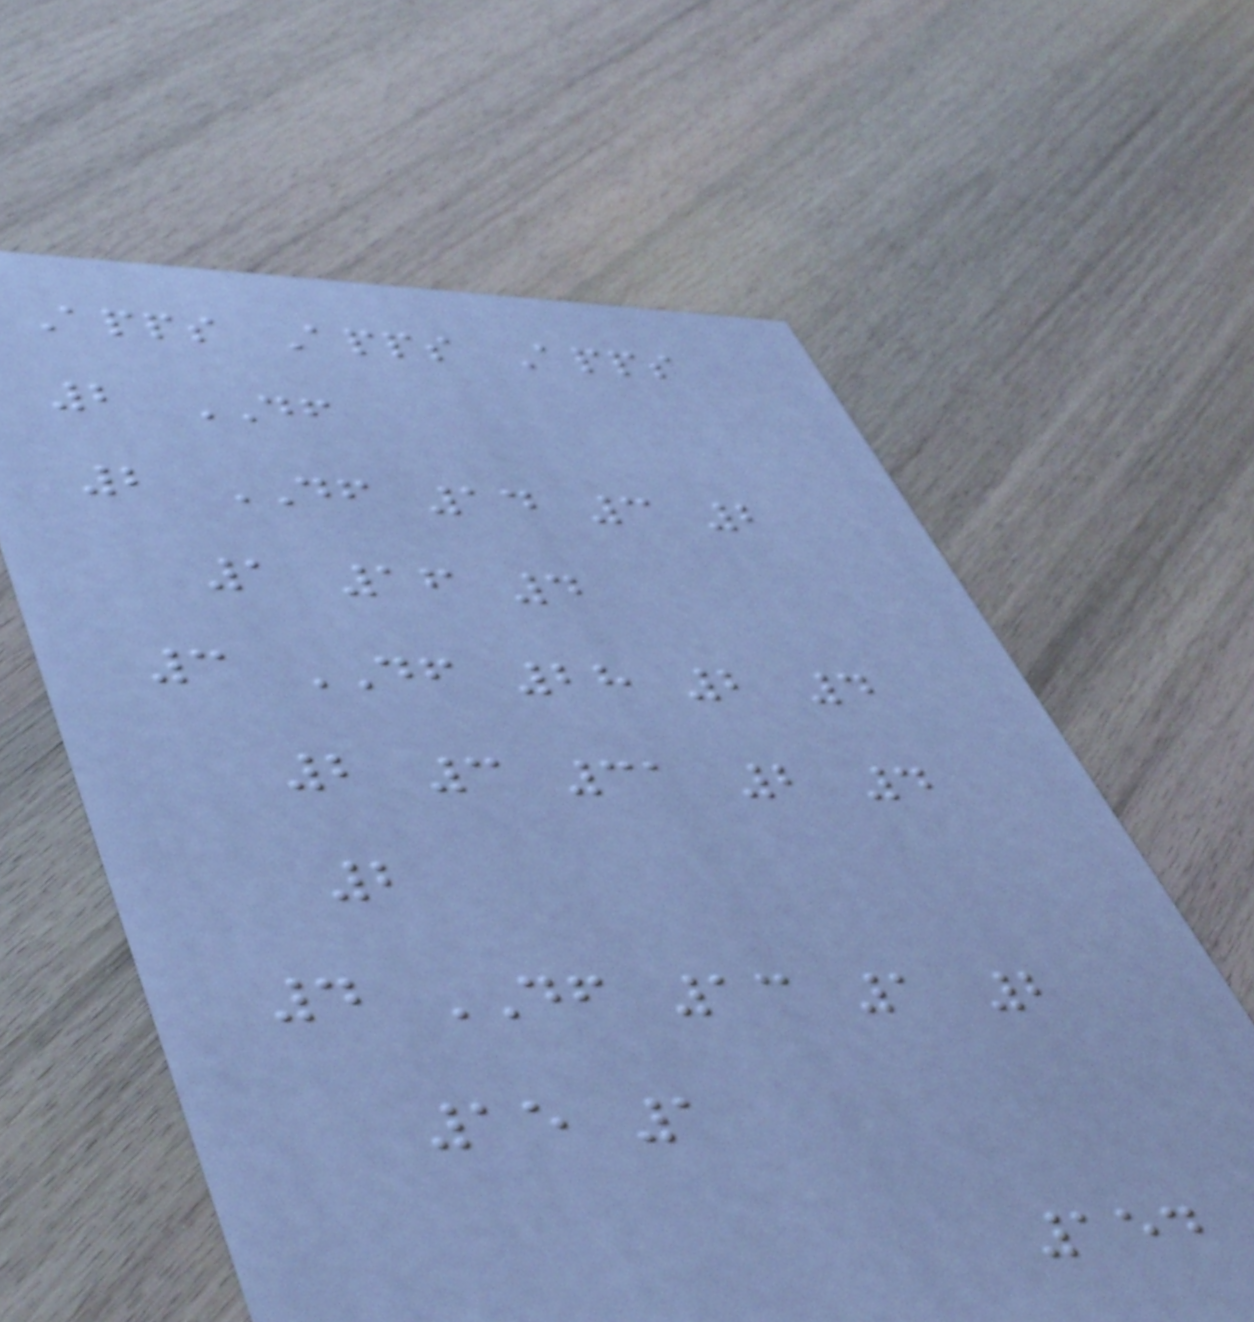Apps Apps Apps
2 DF
2 DF 14 3 2
1 16 4
3 DF 28 2 4
2 3 31 2 4
2
4 DF 13 1 2
15 1
154
